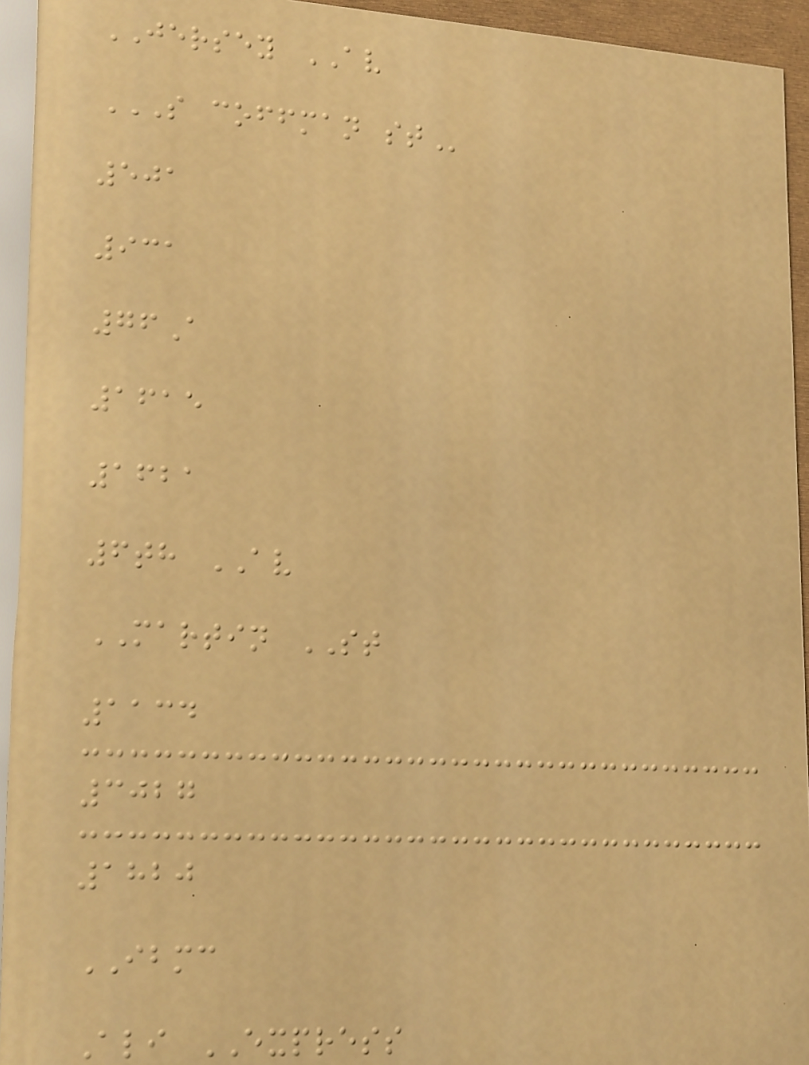JERSEY AV
S COFFMAN ST
501
931
76A
1615
1621
6th AV
MARTIN ST
1134
3027
1820
IBMC
Ali EXPRESS
